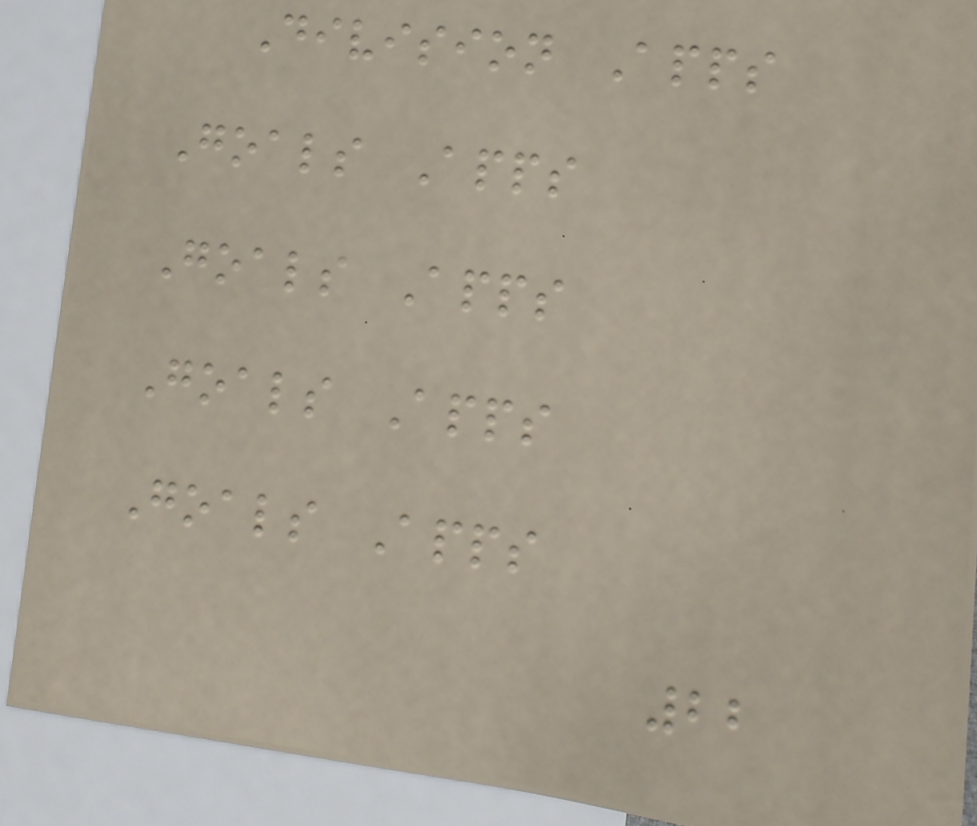Division Apps
Goals Apps
Goals Apps
Goals Apps
Goals Apps
22
